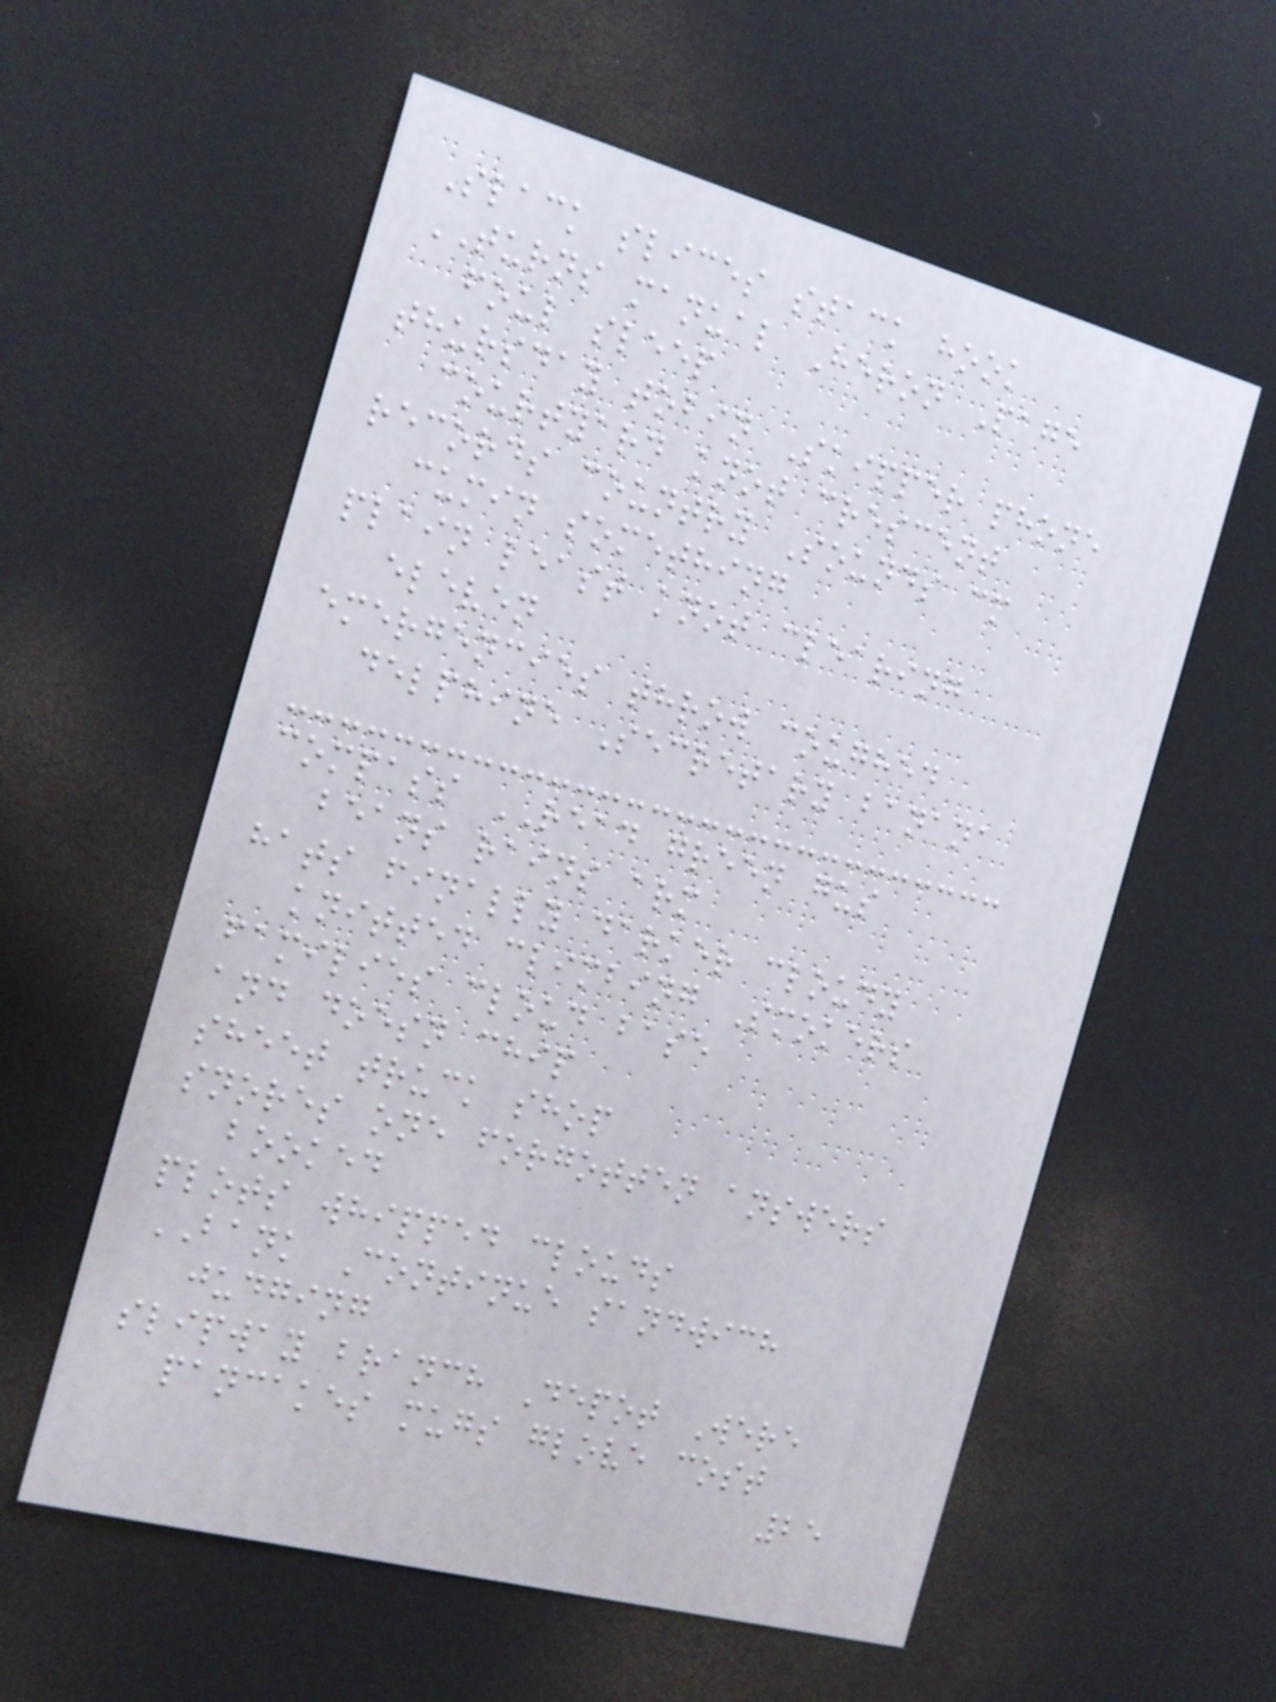Slack slices stack hook
TURNS manual Heron Page
foul sleep
thursday tobin Skipper phone
courtyard knot crescent
records country Sounds cm
cumin something
plain least knot clearing
eleven
emergencies throw coughed
delphine Secretary banana
compass READ green gus
beans rains arm
hats finally darker cloudy
knitted climbing Smokers
families cloud base
and doesn chip
sheet truck shop
snores one forgotten answers
booked
plots whipped clouds
BANK Continue sandwich
judging
slipway branch Depot Were
pancakes mugs glove cost
25
